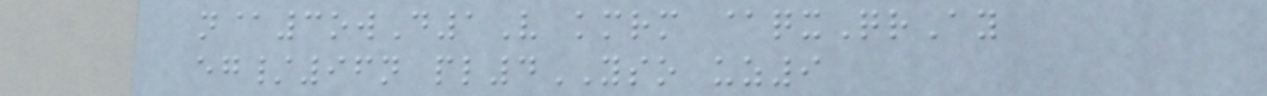n@3owD1V kmrm @qxQrAy
eg/96n pl4YSO uz9
